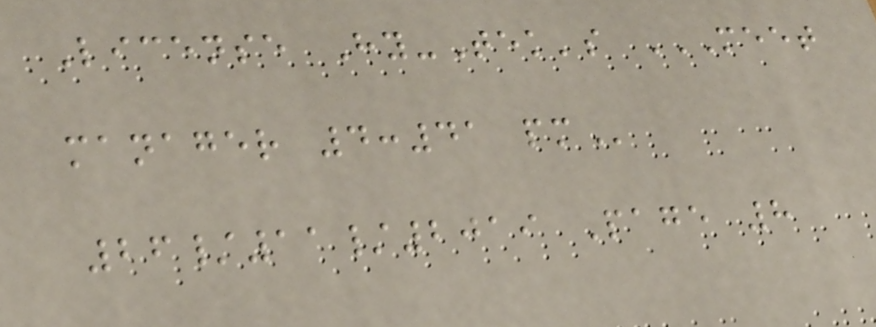License Hy-Tek's MEET
MANAGER 4:41 PM
26/11/2019 Page 8
